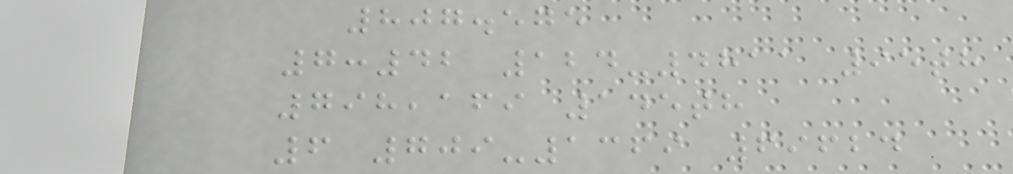807.575
7:42 124-4811 95th
798,169 145th
6 709-1369 69624
